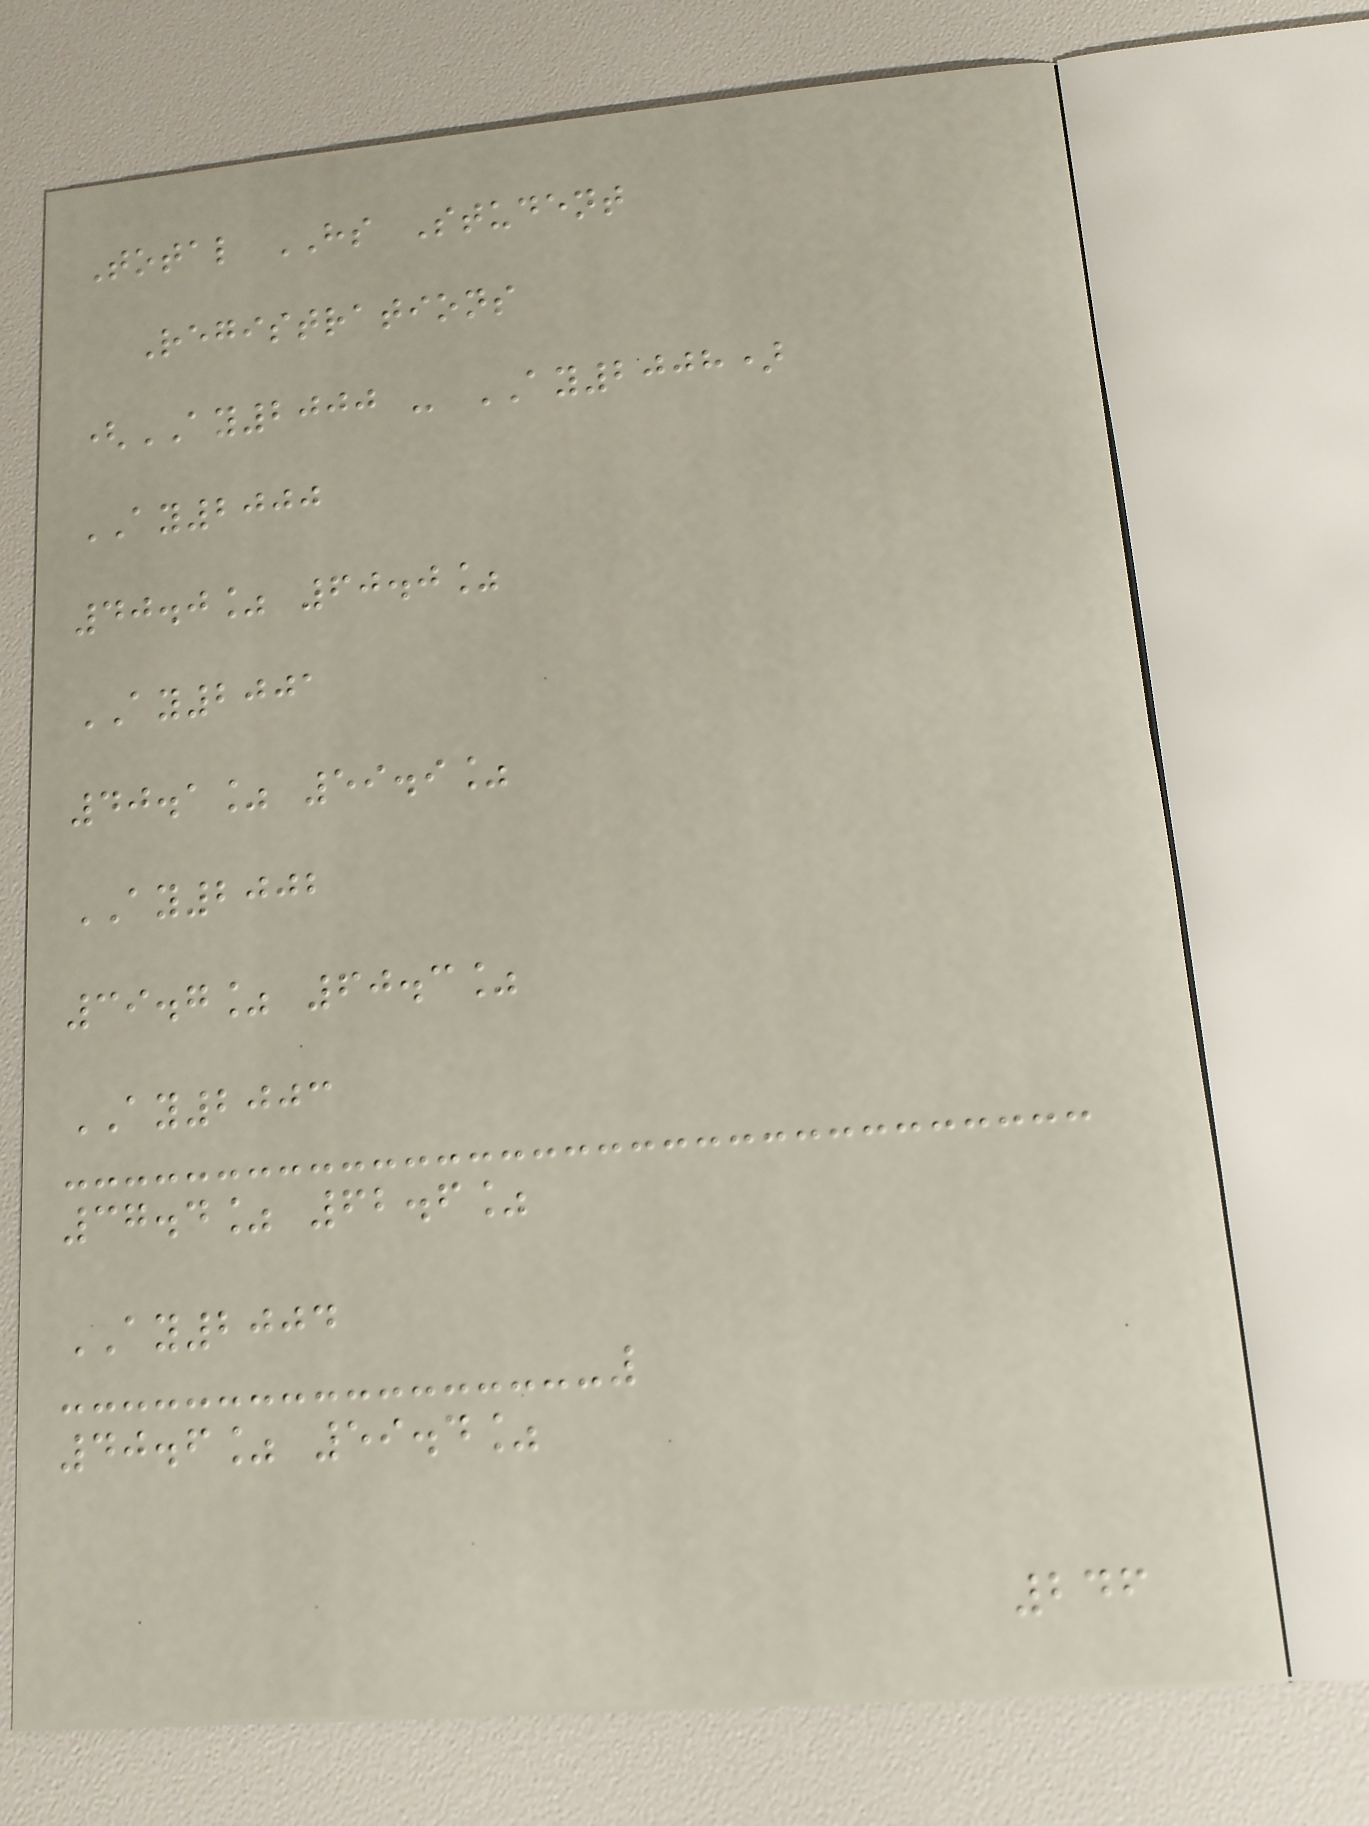Total HS Student
Registrations
(AY2000 - AY2008)
AY2000
40.0% 60.0%
AY2001
40.1% 59.9%
AY2002
39.7% 60.3%
AY2003
37.4% 62.6%
AY2004
40.6% 59.4%
246
